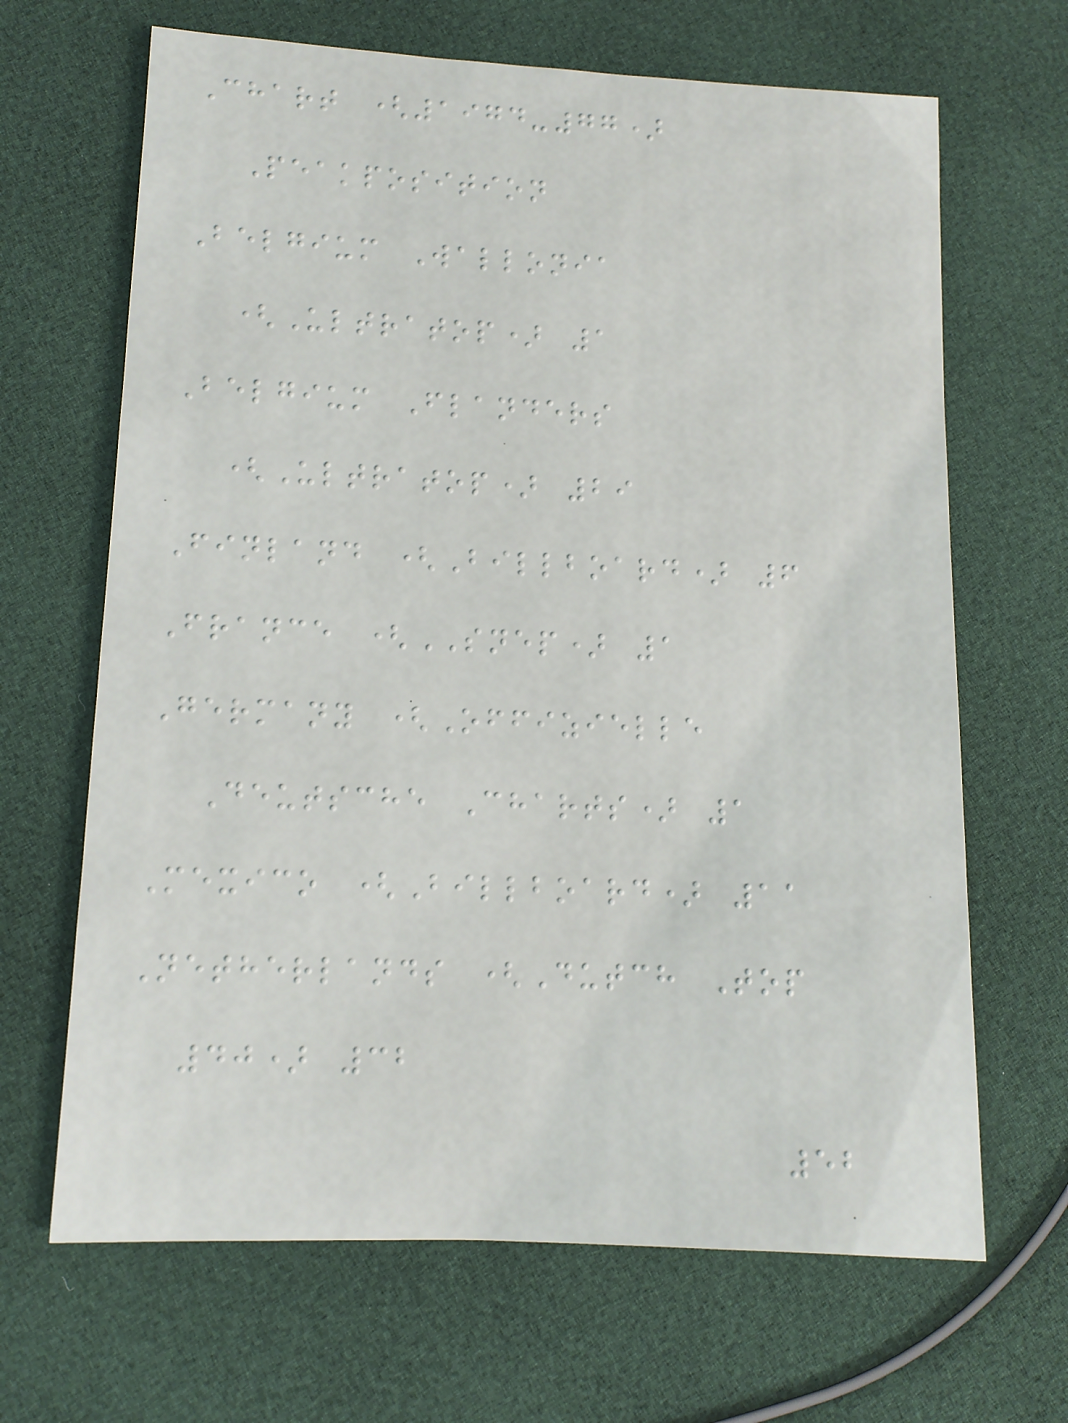Chart (1974-77)
Peakposition
Belgium Wallonia
(Ultratop) 1
Belgium Flanders
(Ultratop) 29
Finland (Billboard) 6
France (SNEP) 1
Germany (Offizielle
Deutsche Charts) 1
Mexico (Billboard) 11
Netherlands (Dutch Top
40) 32
52
